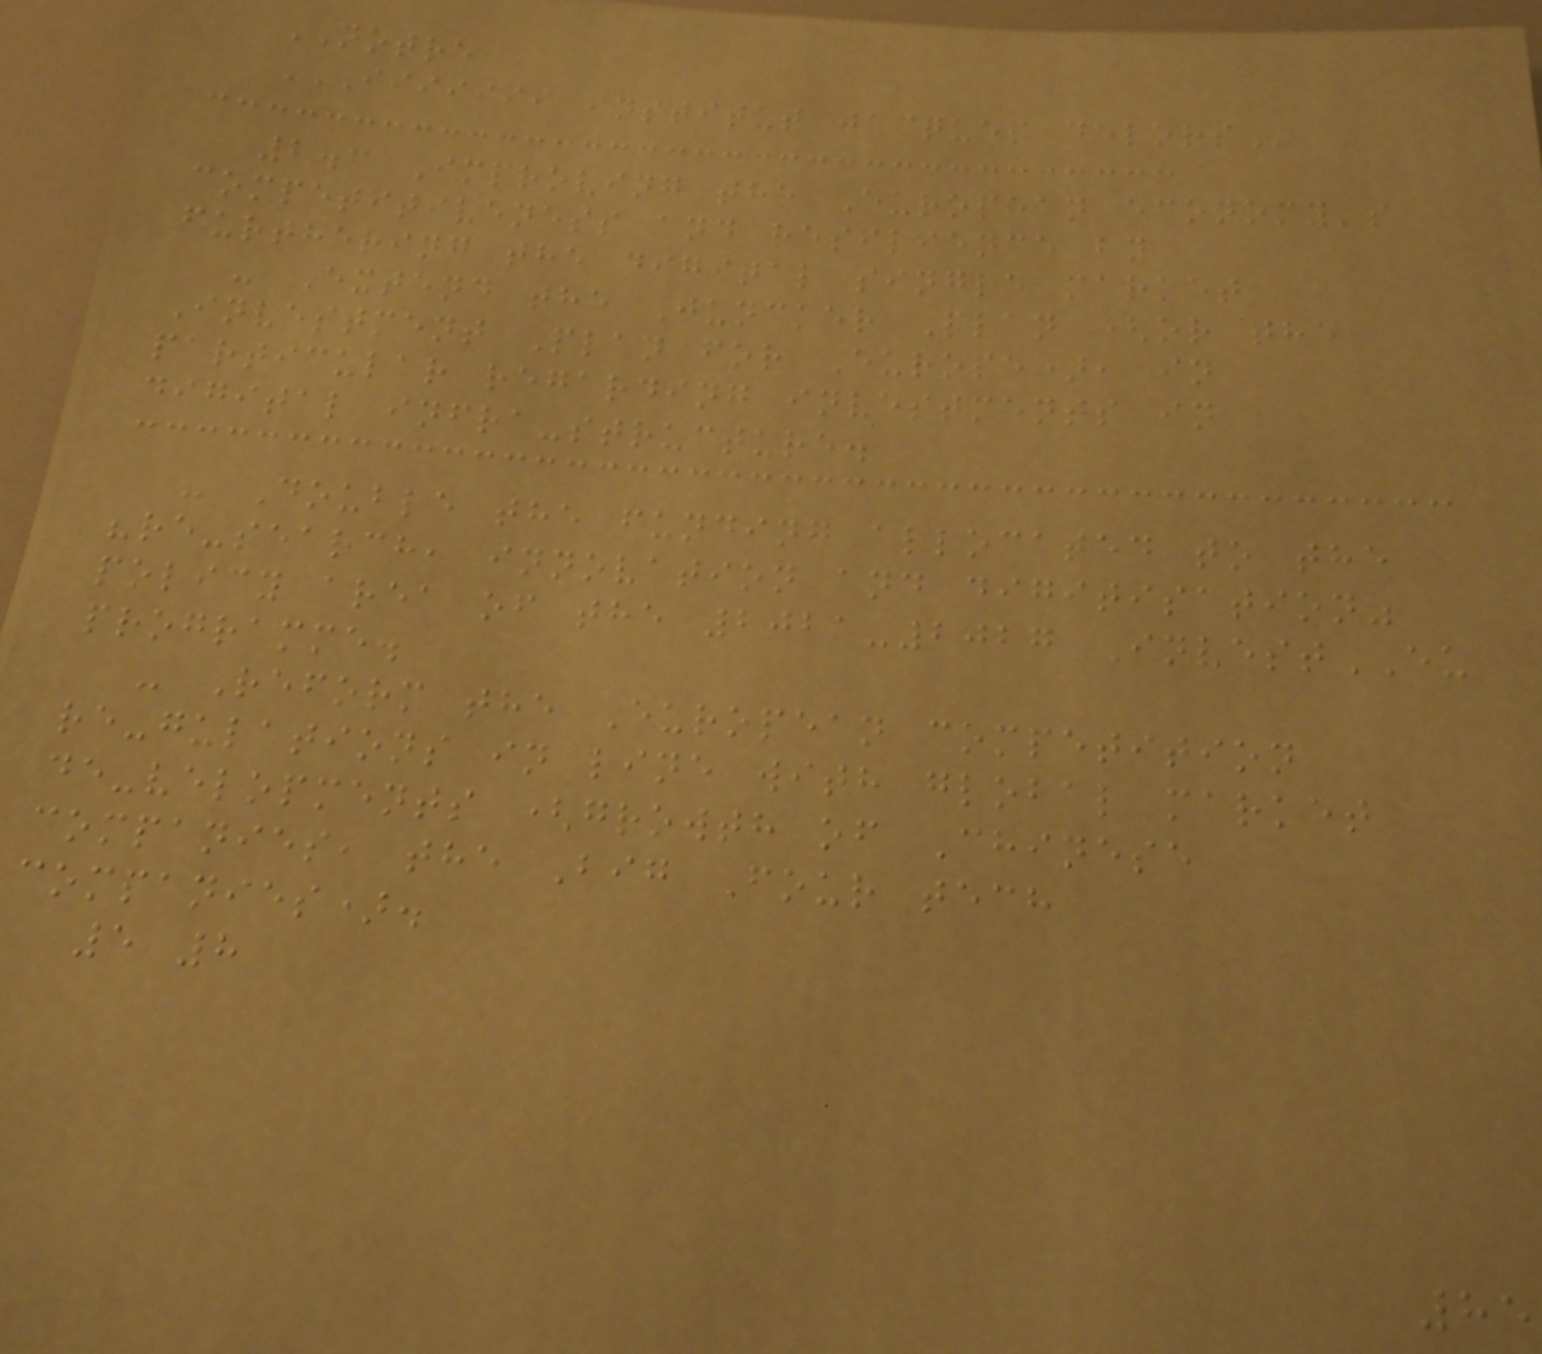NOTRE
IIIIIII INSTITUT JACQUES DELORS
2.3 Improving the European economy's
competitiveness and resilience by
furthering the digital single market
- Extend the Juncker Plan (or the
Investment Plan for Europe), in
particular regarding investments in
digital infra-structure.
- Double the funding allocated to the
"re-search, innovation and digitisation"
policy area of the 2021-2027 InvestEU
programme.
- Reform the European competition
re-gulations in line with global market
de-velopments (growth of Chinese
companies, the Big Four tech
companies).
5 8
85
